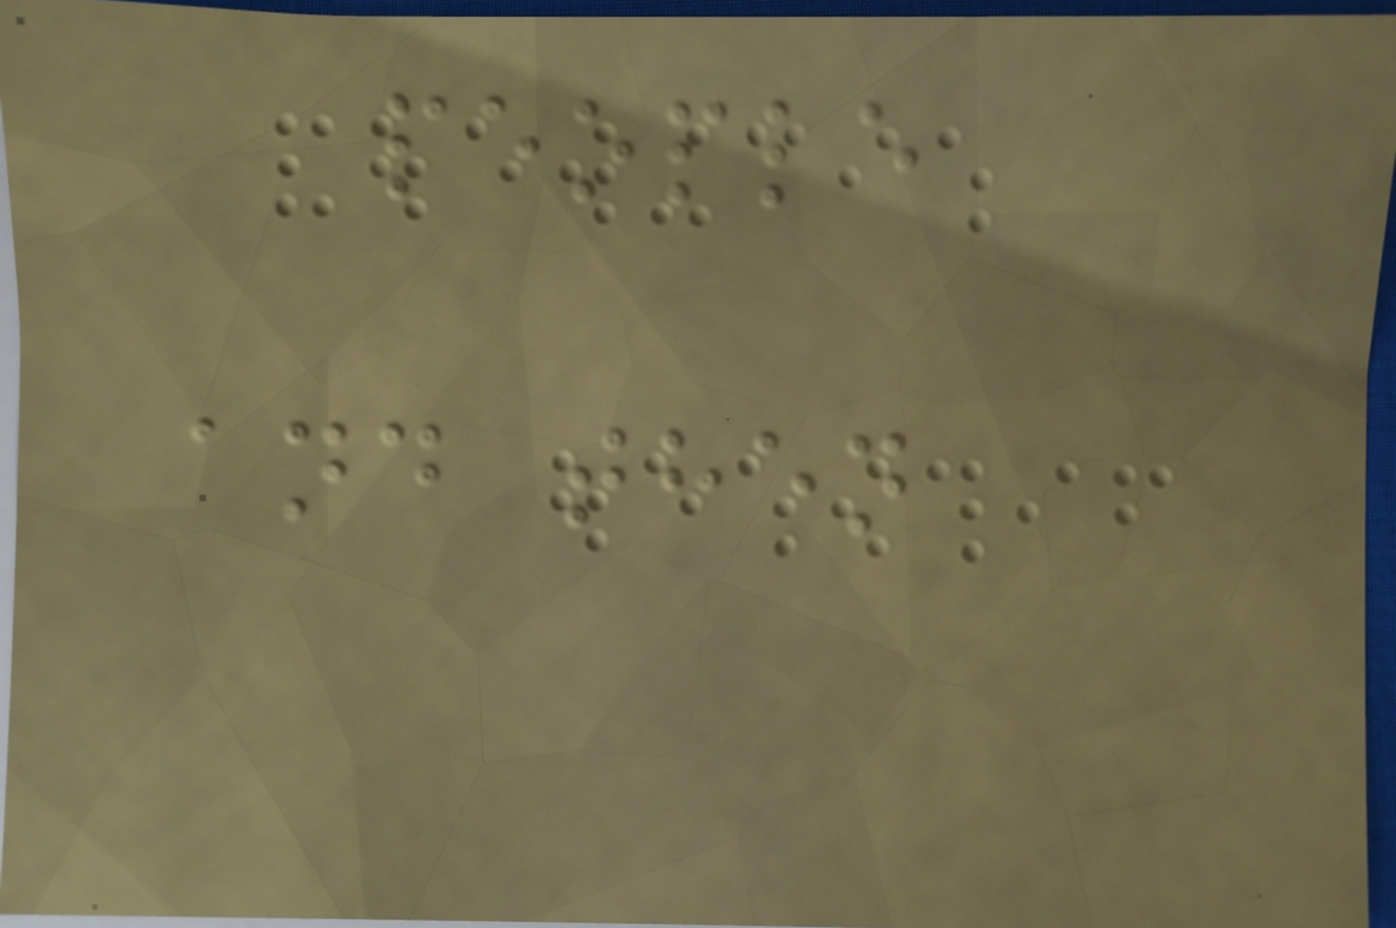people
and then
